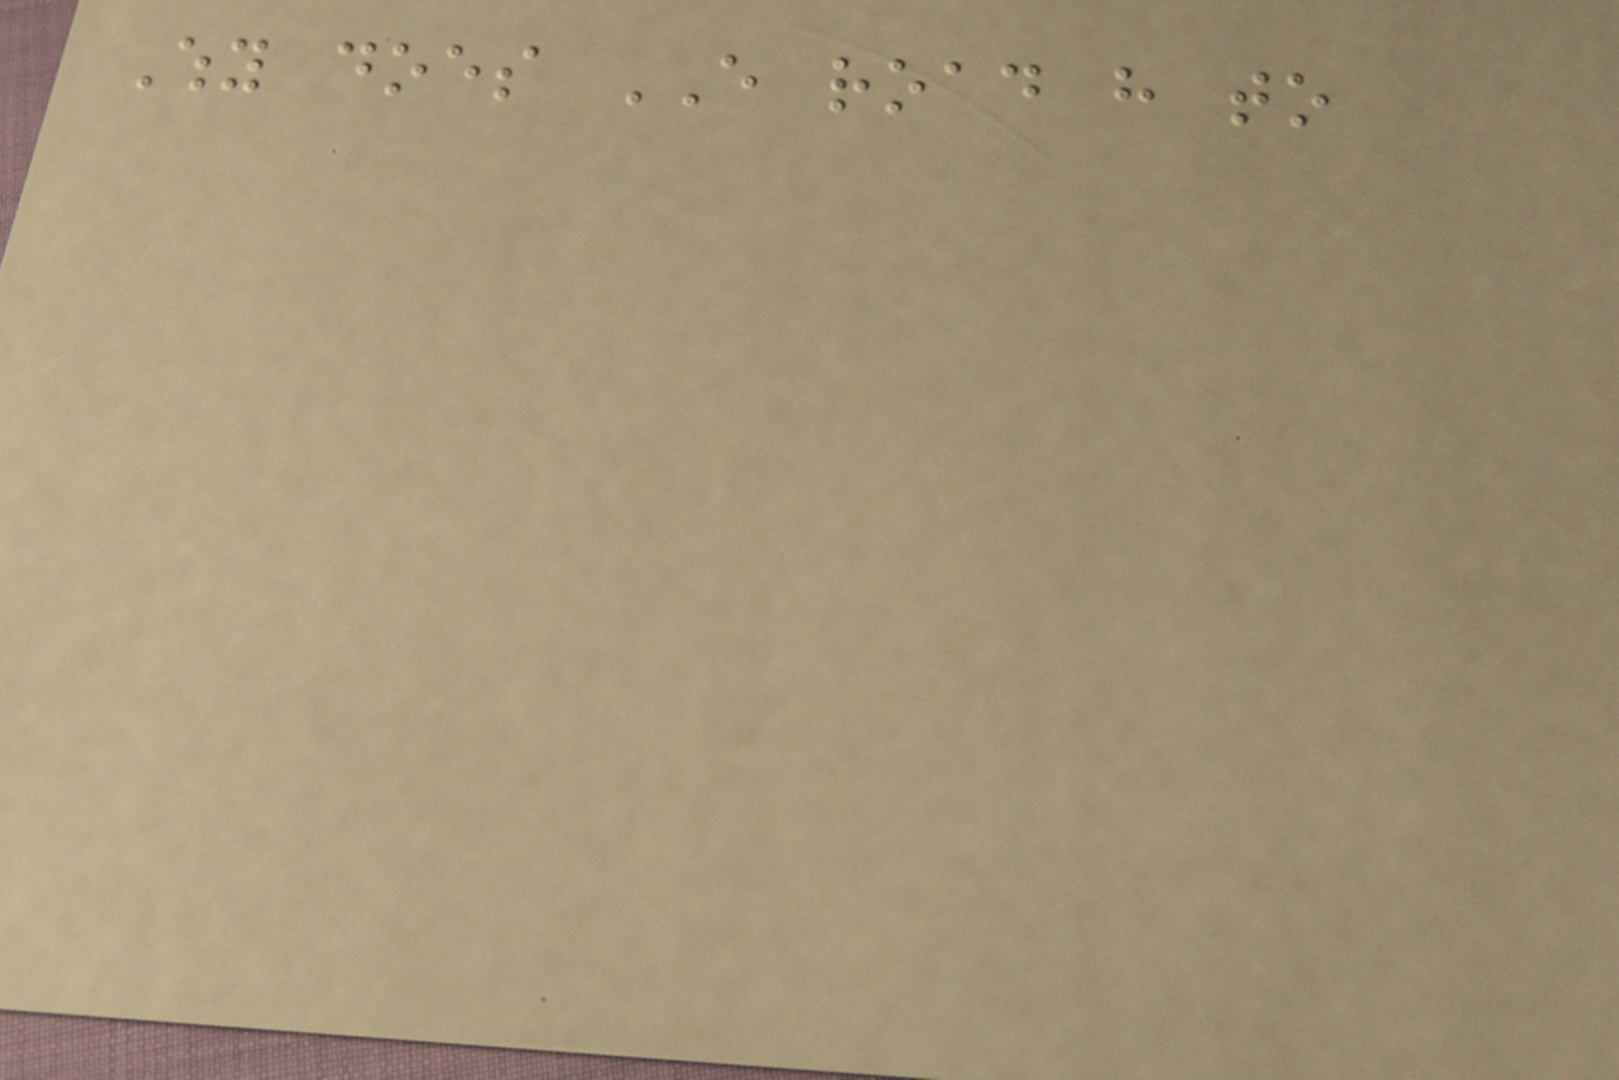Why does EVERY road have to
